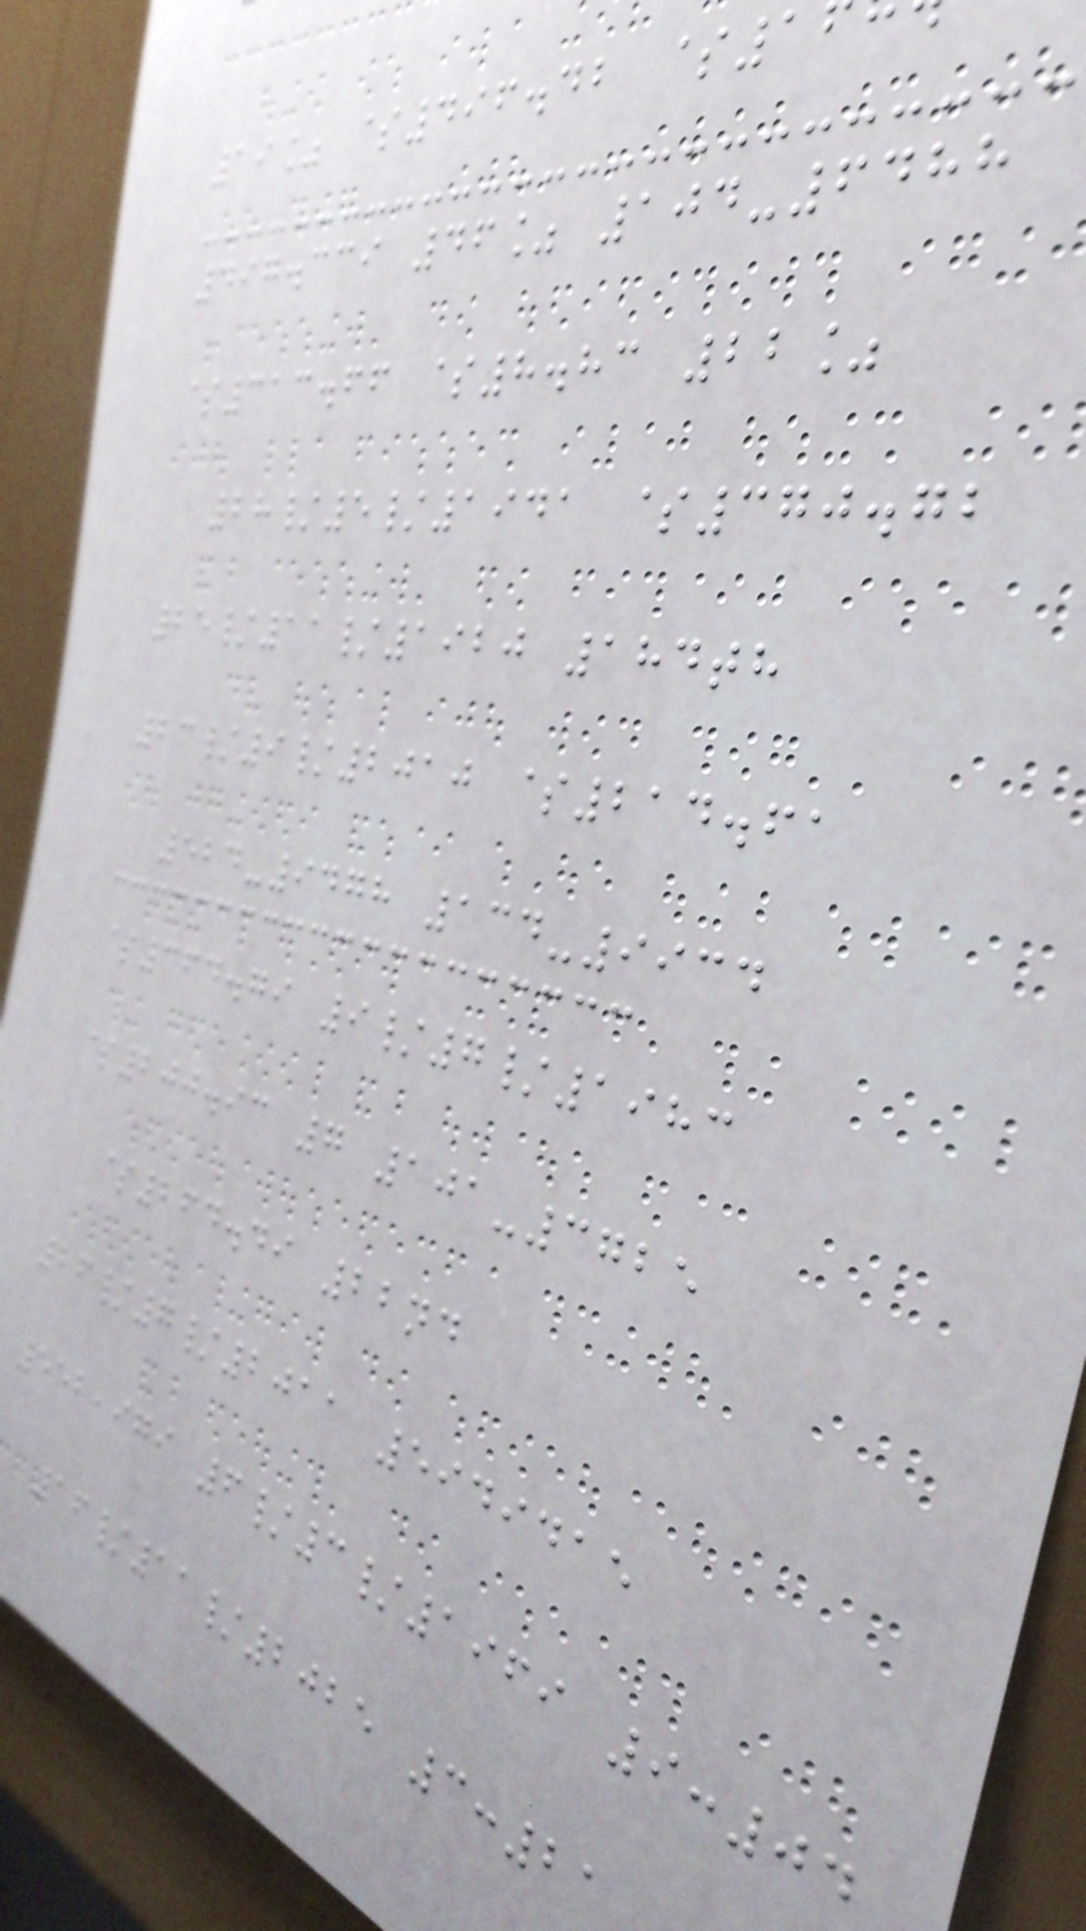19% $496.42 $1
497.339 46% 104-6488
$313.66 $8.83 22%
28/5/1941 $370.72
25/11/1920 184th
23/9/2010 $214.61
524-9478 134-9934
$364.79 9/7/1983
$200.93 7 101-3725
$264.49 22nd
26/7/2011 5949415
552,979 6/3/1969 9:04
16/11/2025 3:21
